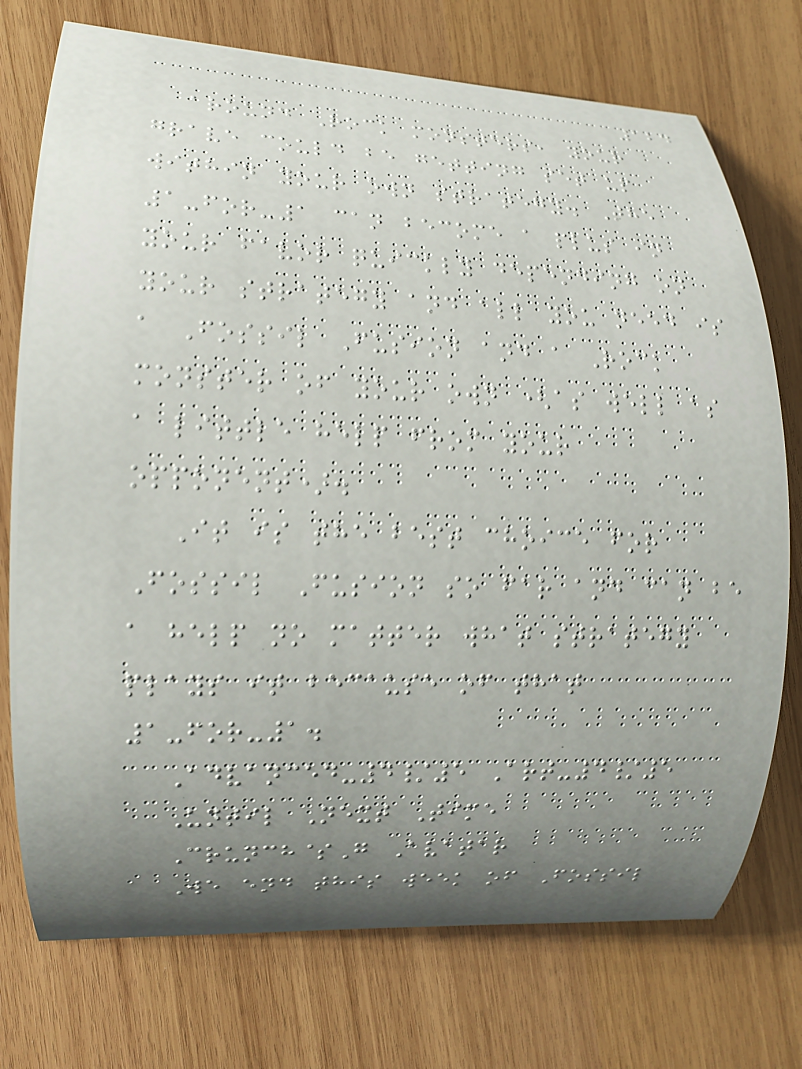124
around Rock monsters, your
grave could be getting set up
within your own strategy. The
1-for-1 can become a plus in
your favor quickly depending on
your strategy and all you need is
a Fossil Fusion and a Rock
monster of your own (as well as
a little help from your
opponent).
It is the best choice for
Fossil Fusion so far and can be
a help no matter what strategy
plays it because of that
1-for-1.
Advanced-4/5 Art-4/5
Until Next Time
Crunch$G Avatar
We end this week of Fossil
